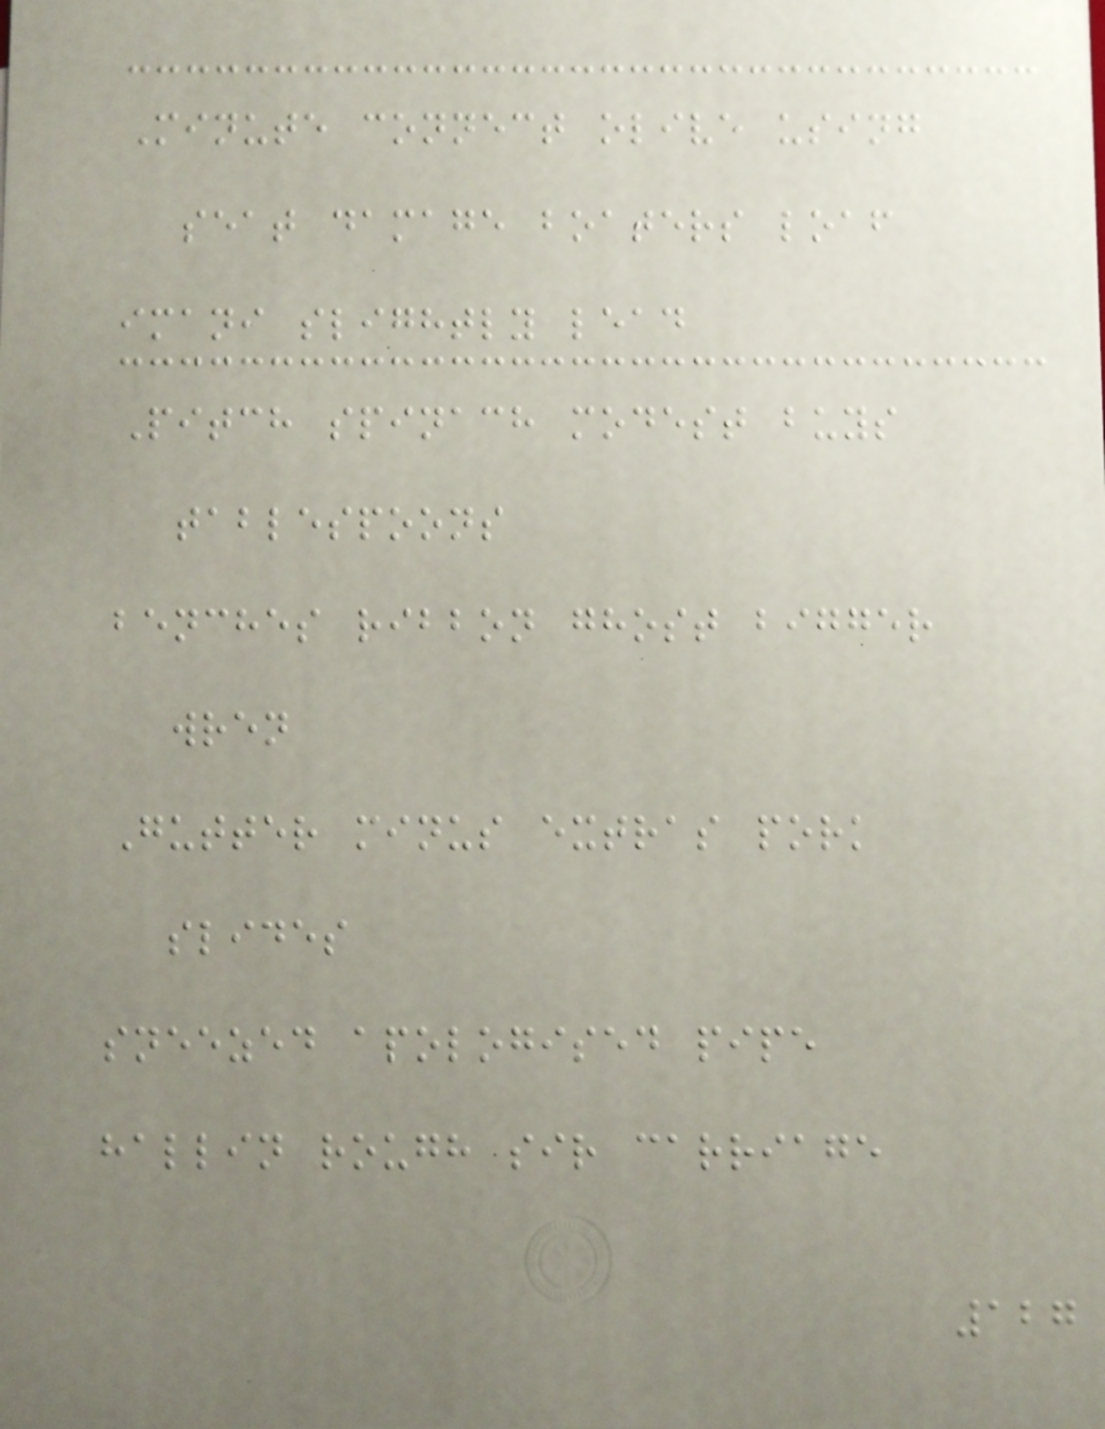Minute connect olive using
seat damage boaters loaf
imani slightly lead
Pitch spinach modest buys
tablespoons
benches ribbon ghost bigger
wren
Gutter minus extras pork
slides
sneezed apologised pipe
hallin rough sir carriage
127
